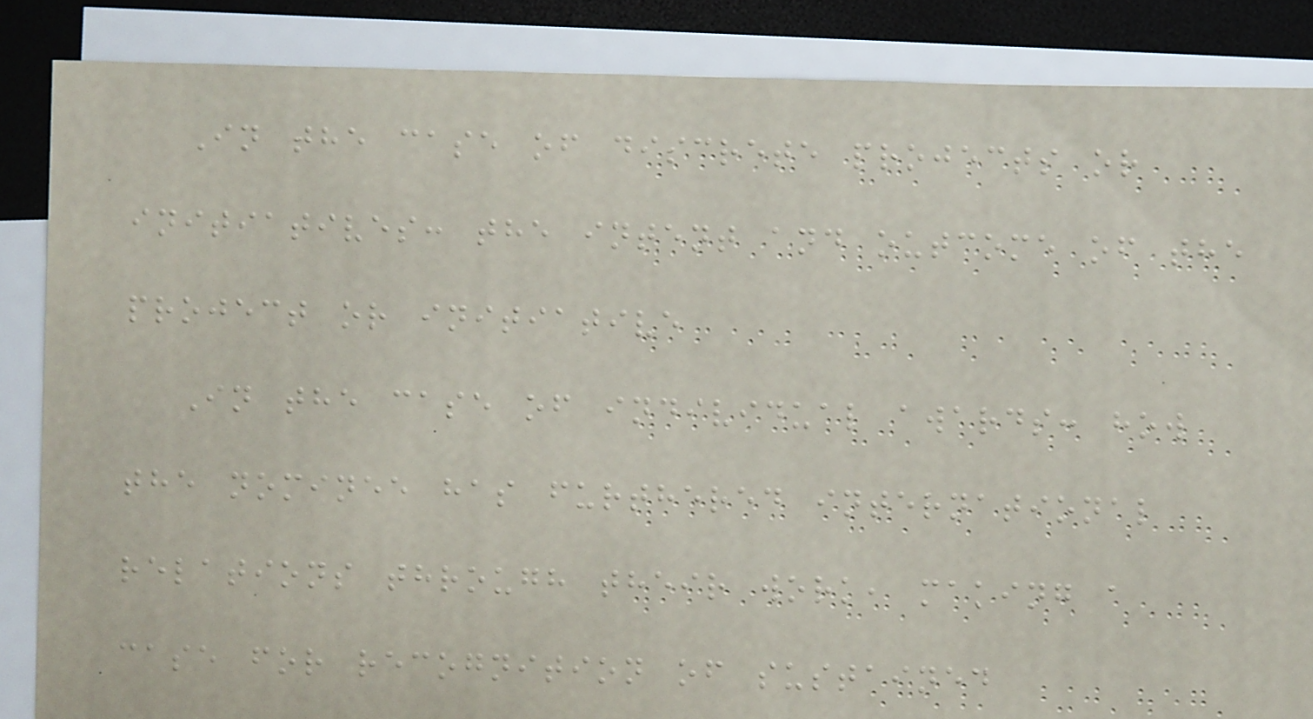In the case of discrete projects or
initiatives: the intent and outcome of the
project or initiative
In the case of individual awards: how
the nominee has furthered international
relations through their work, making a
case for recognition of sustained
